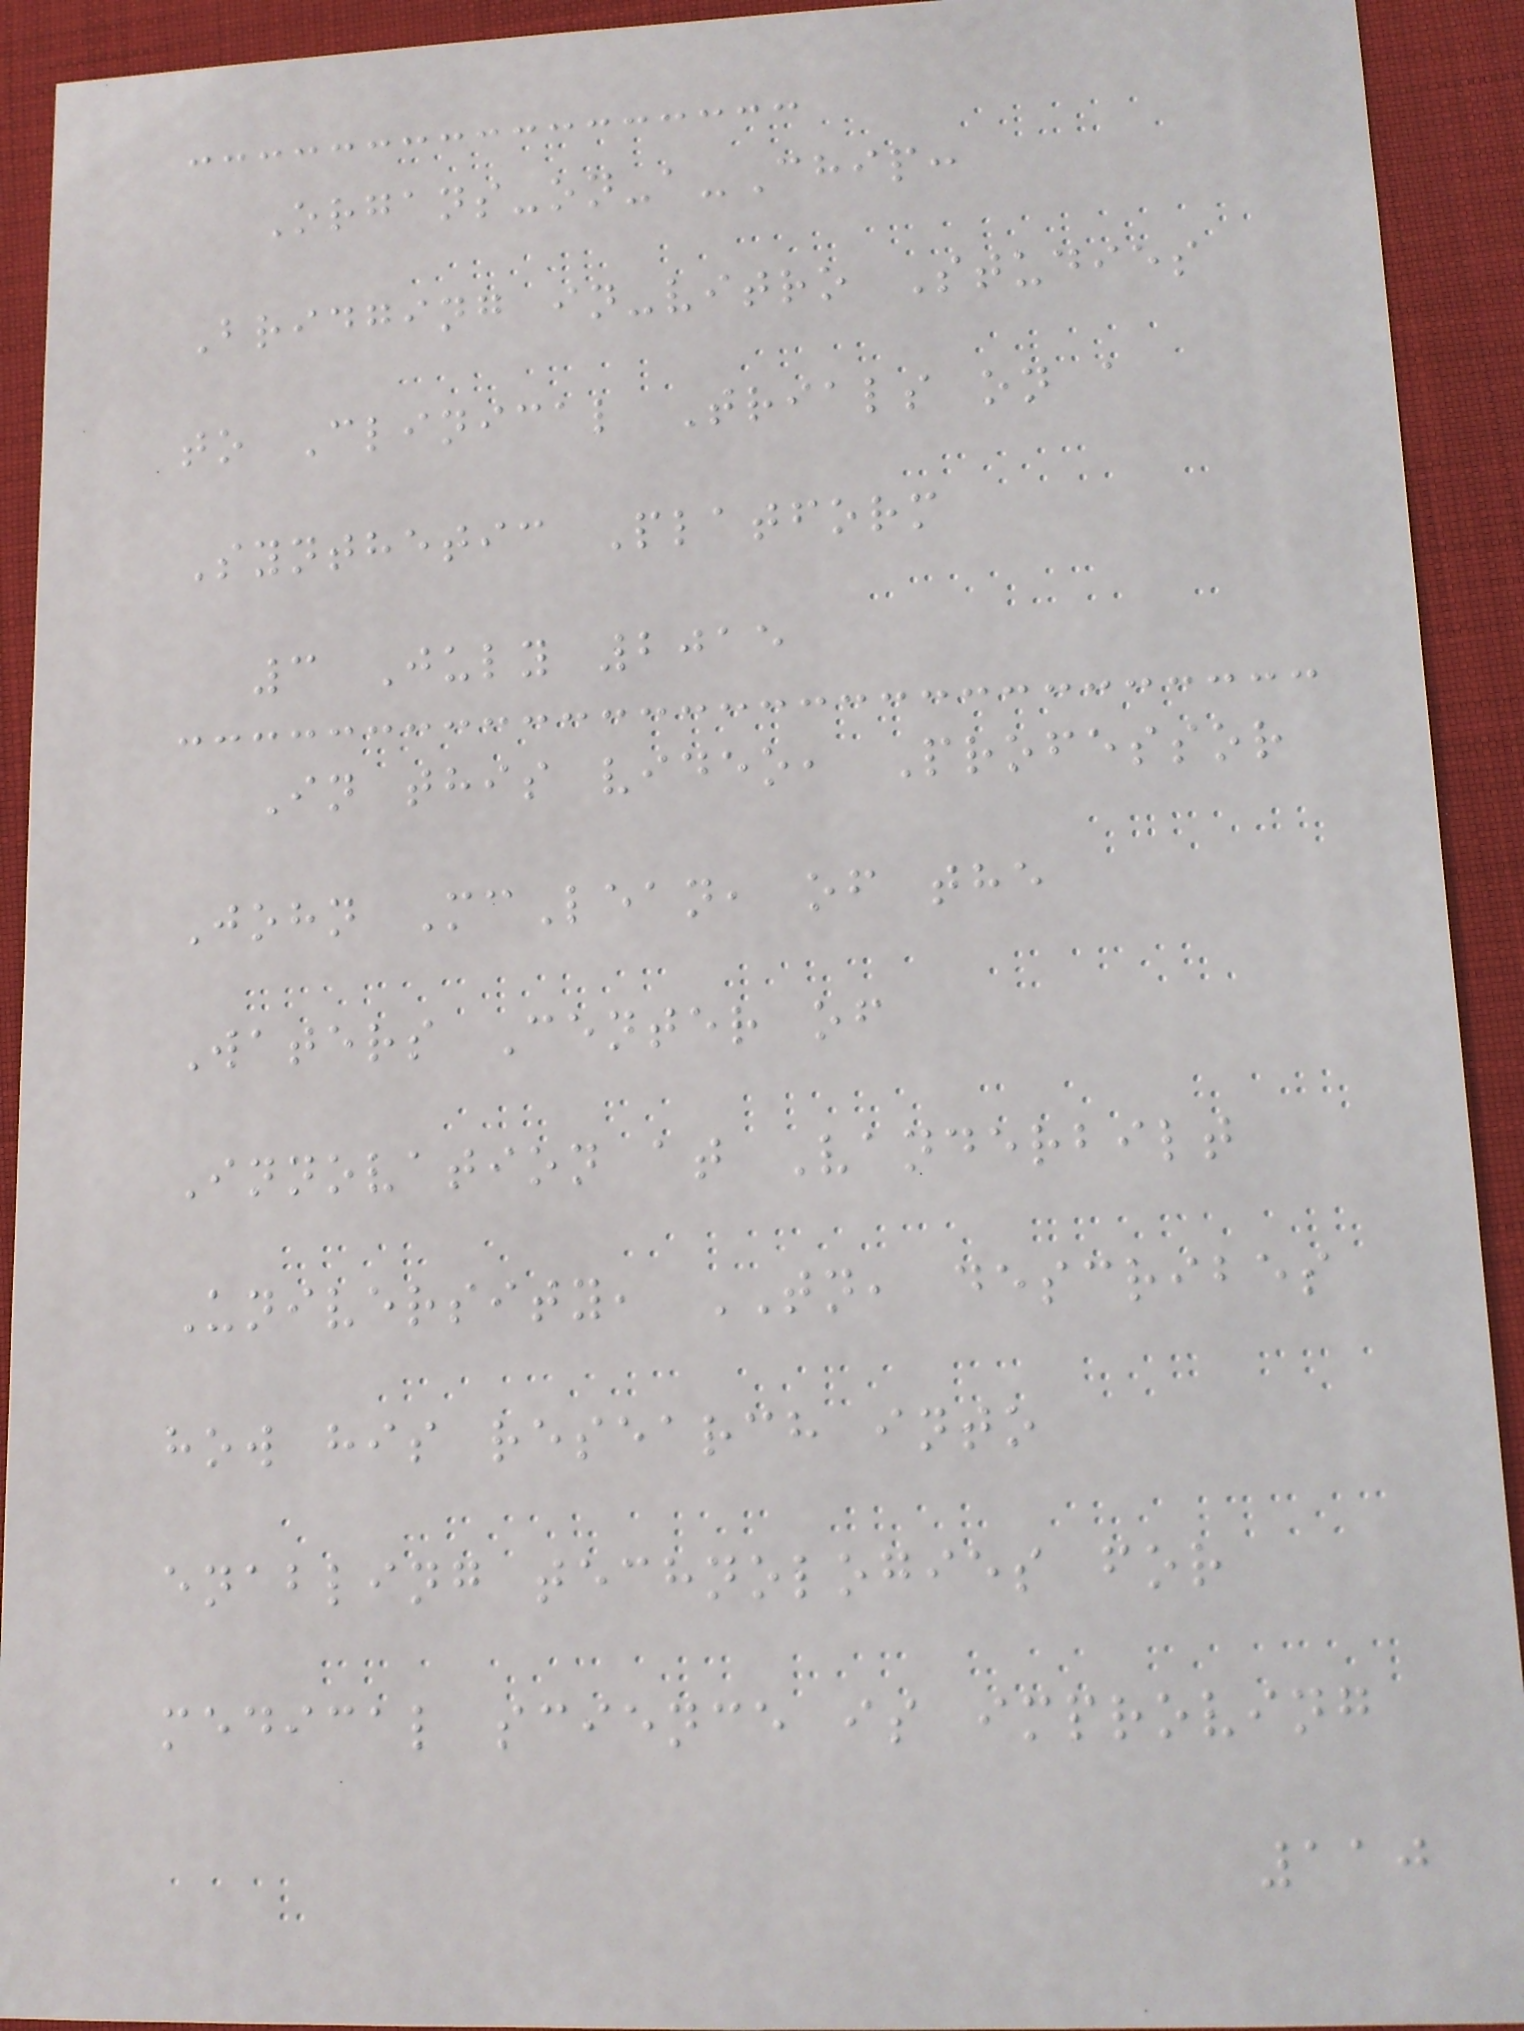Organs-on-a-Chip:
Bridging in-vitro Studies
to Clinical Trials on a
Synthetic Platform
3 July 2015
In this video, Professor
John McLean, of the
Waters Center of
Innovation at Vanderbilt
University, TN, describes
how his research into
enabling technologies for
medical science is improving
110
